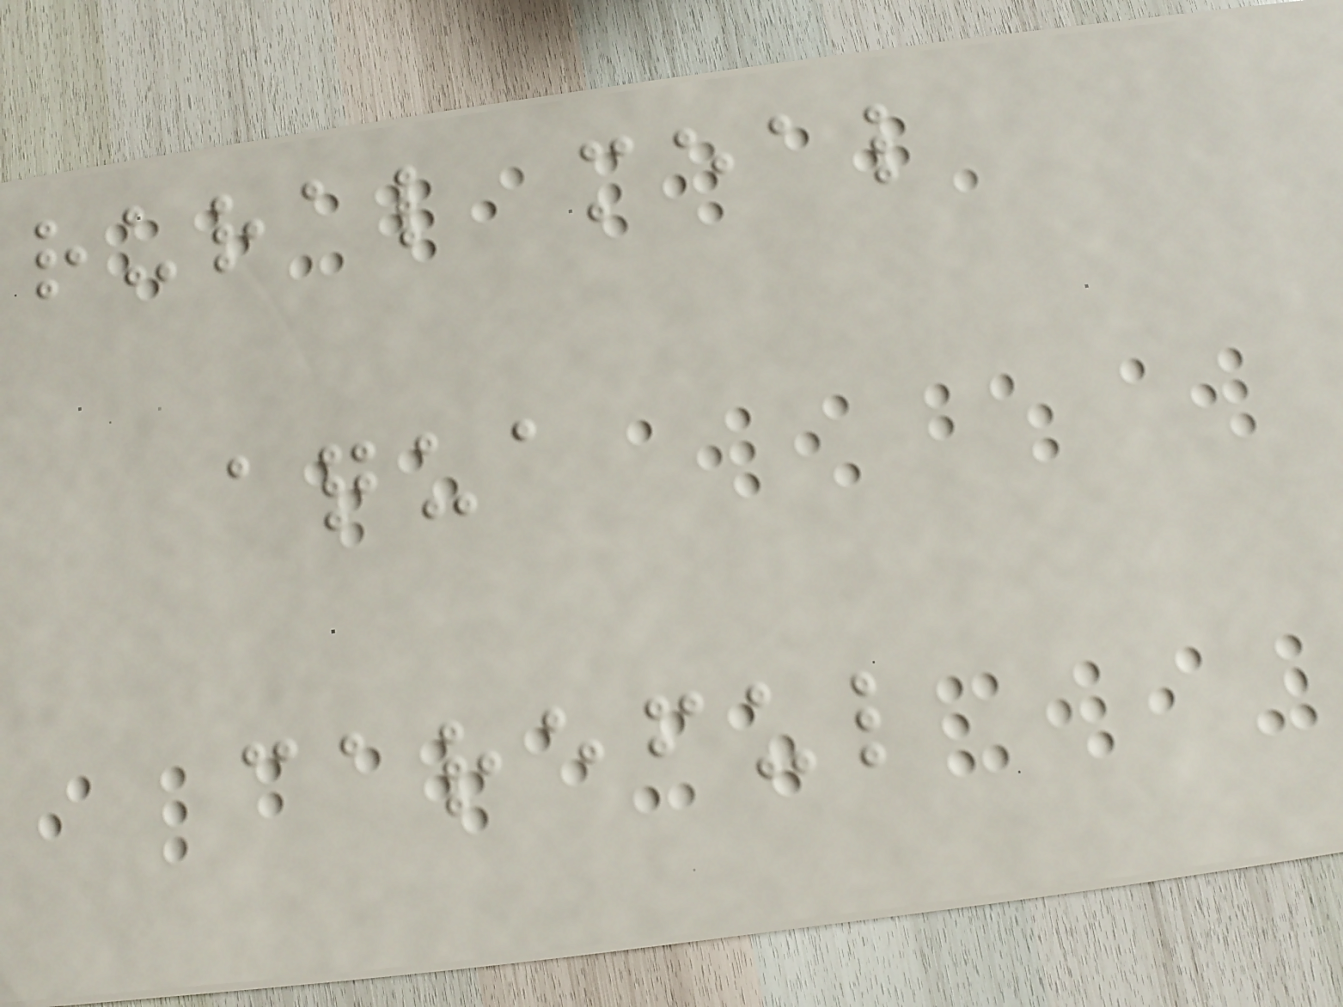rural meal
aqua
careful
